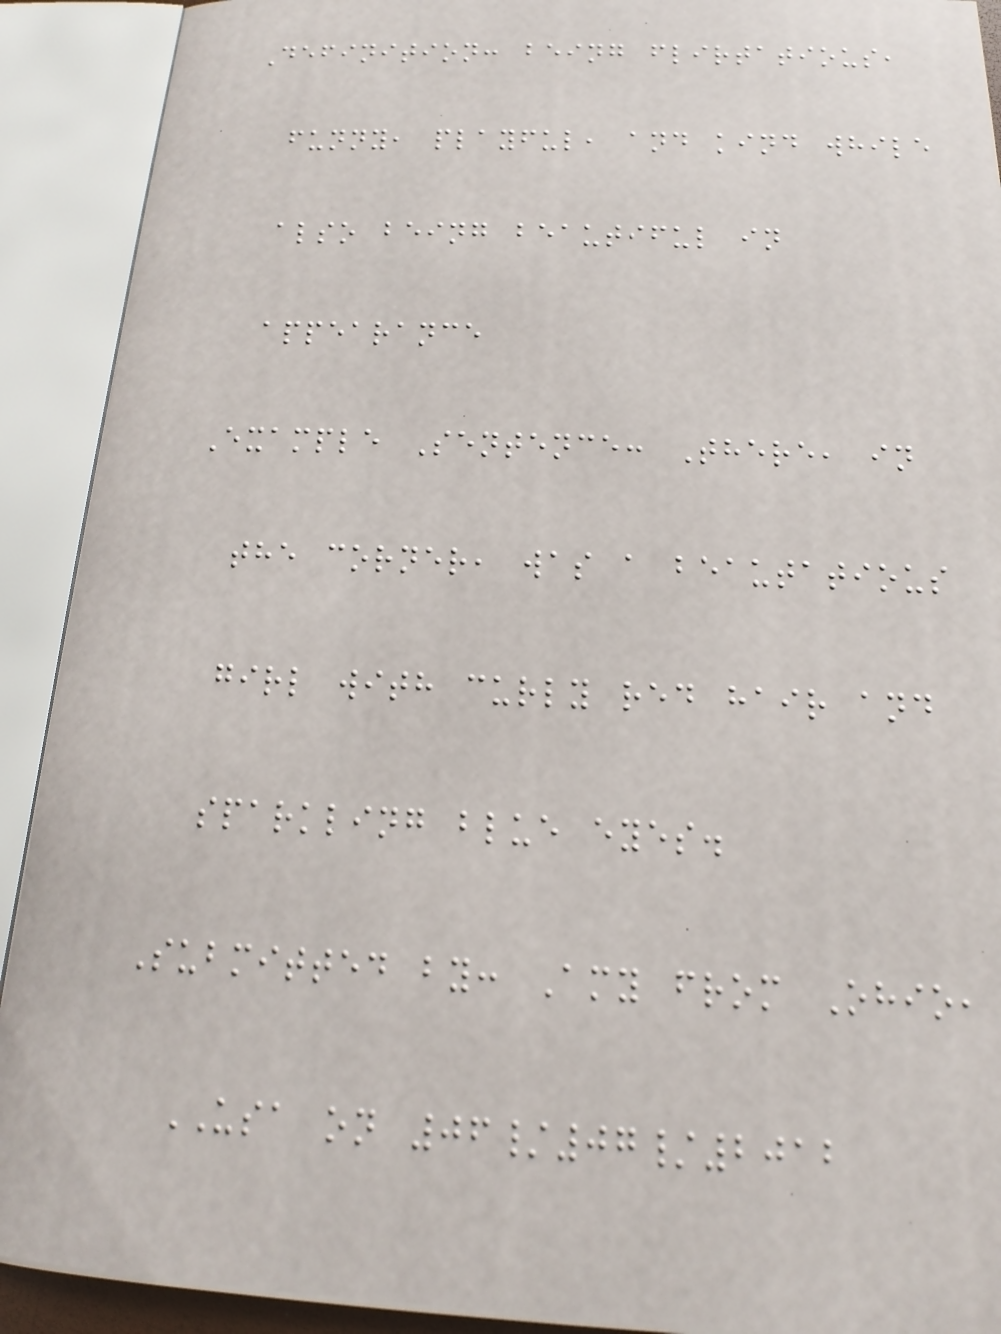Definition: being flirtatious,
funny, playful, and kind while
also being beautiful in
appearance
Example Sentence: There, in
the corner, was a beautatious
girl with curly red hair and
sparkling blue eyes.
Submitted by: Amy from Ohio,
USA on 06/07/2012
